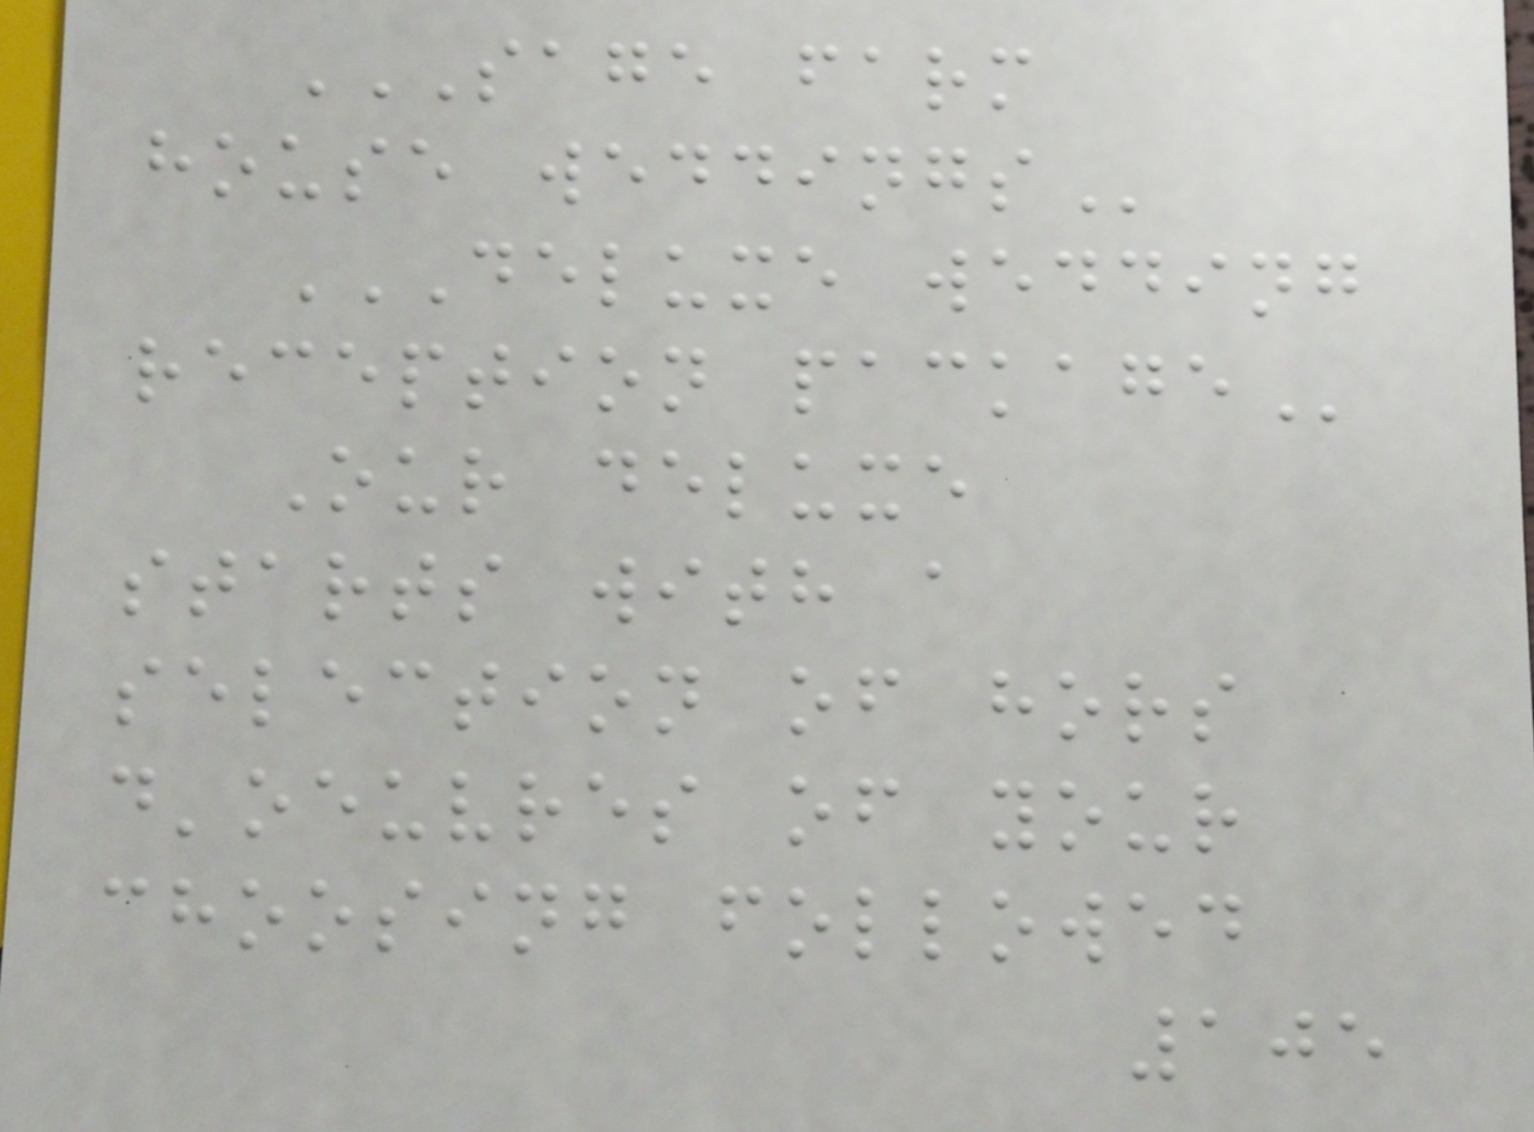SAGE FARM
HOUSE WEDDINGS
DELUXE WEDDING
RECEPTION PACKAGE
Our deluxe
starts with a
selection of hors
d'oeuvres of your
choosing followed
105
